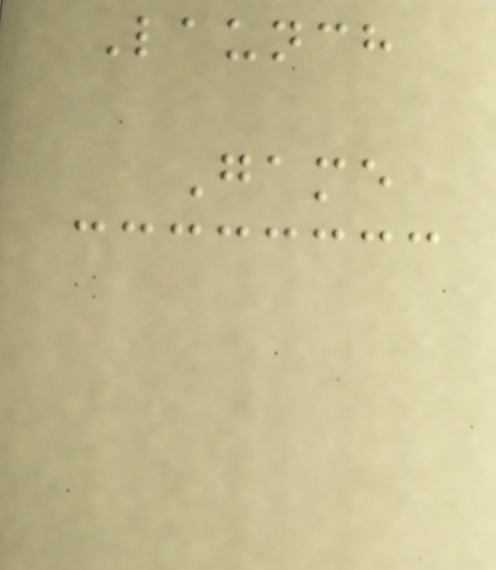Launch
Game
